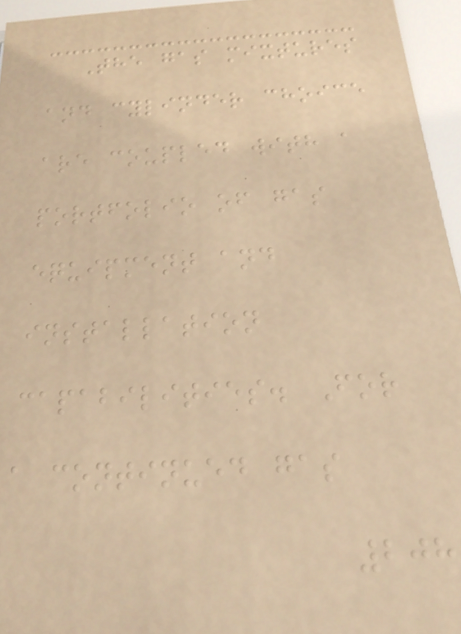The gas mixtures
and cylinder choice
are coupled with a
portfolio of gas
equipment and
installation
capabilities. For
a continued gas
208
